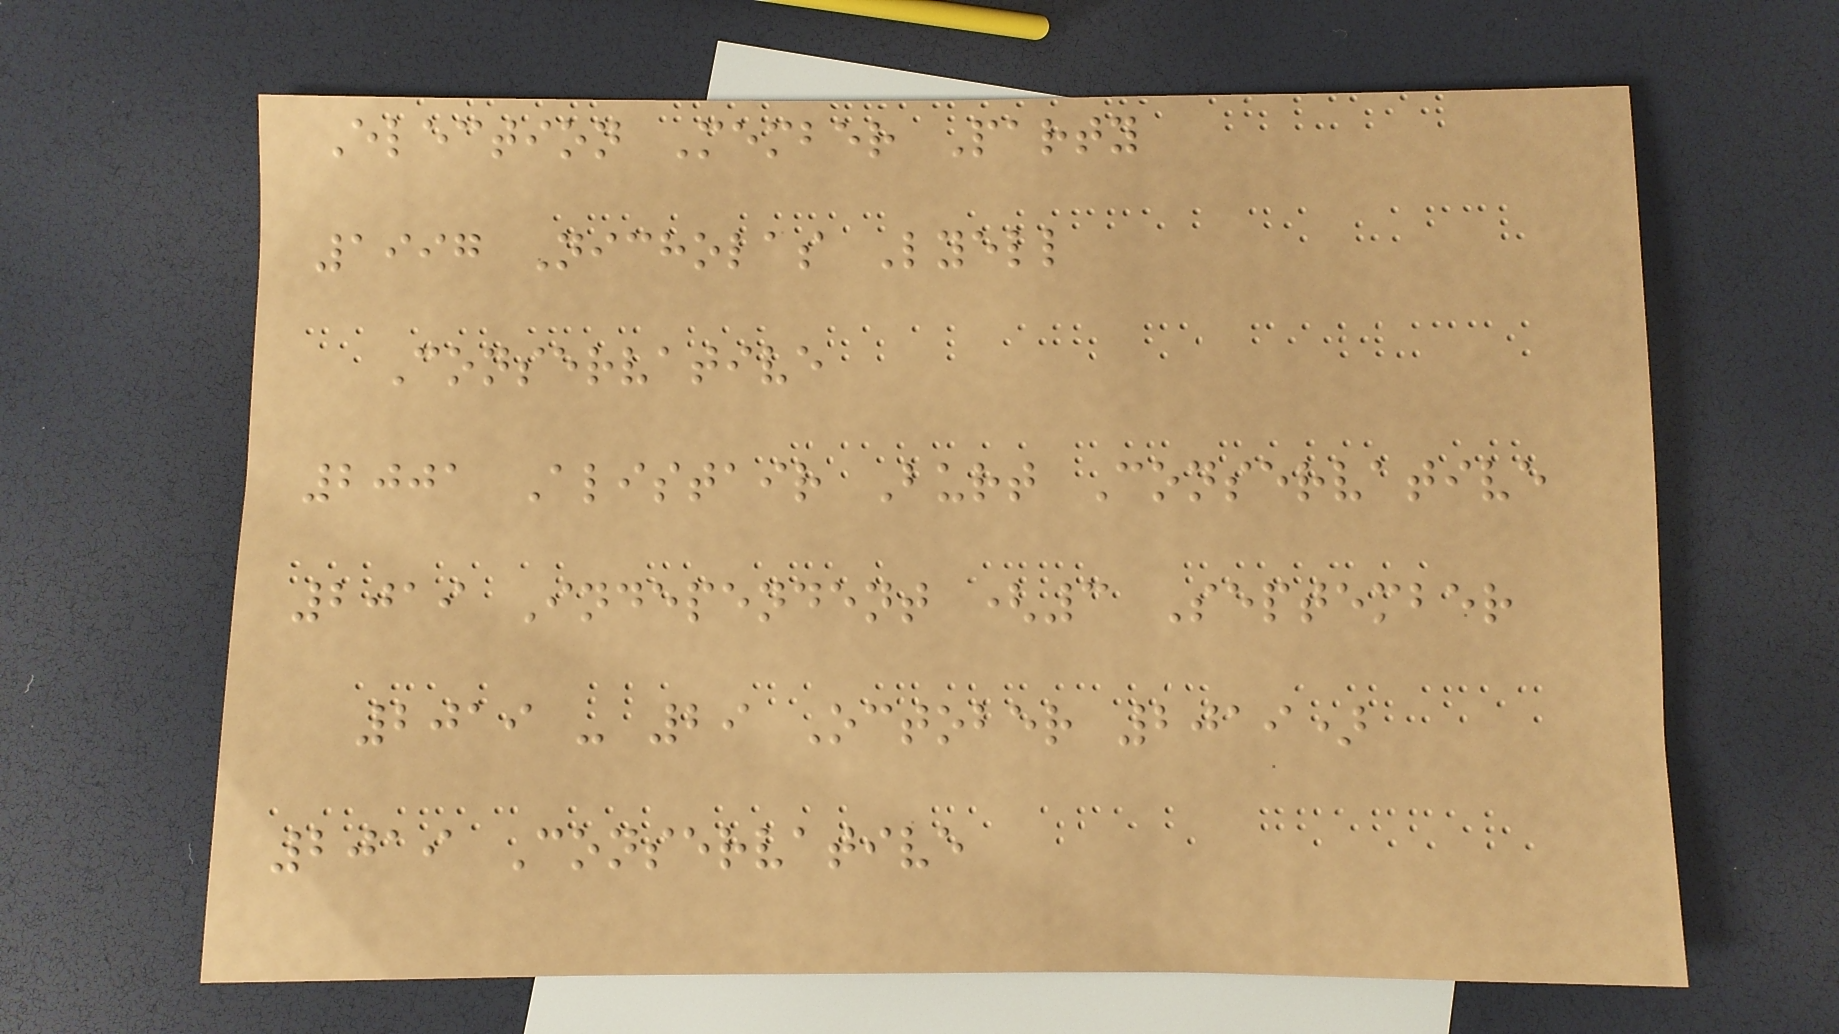Election Member Party
1997 Nicholas Lyell
Conservative
2001 Alistair Burt Conservative
2019 Independent (3 September
2019 - 29 October 2019)
2019 Conservative
